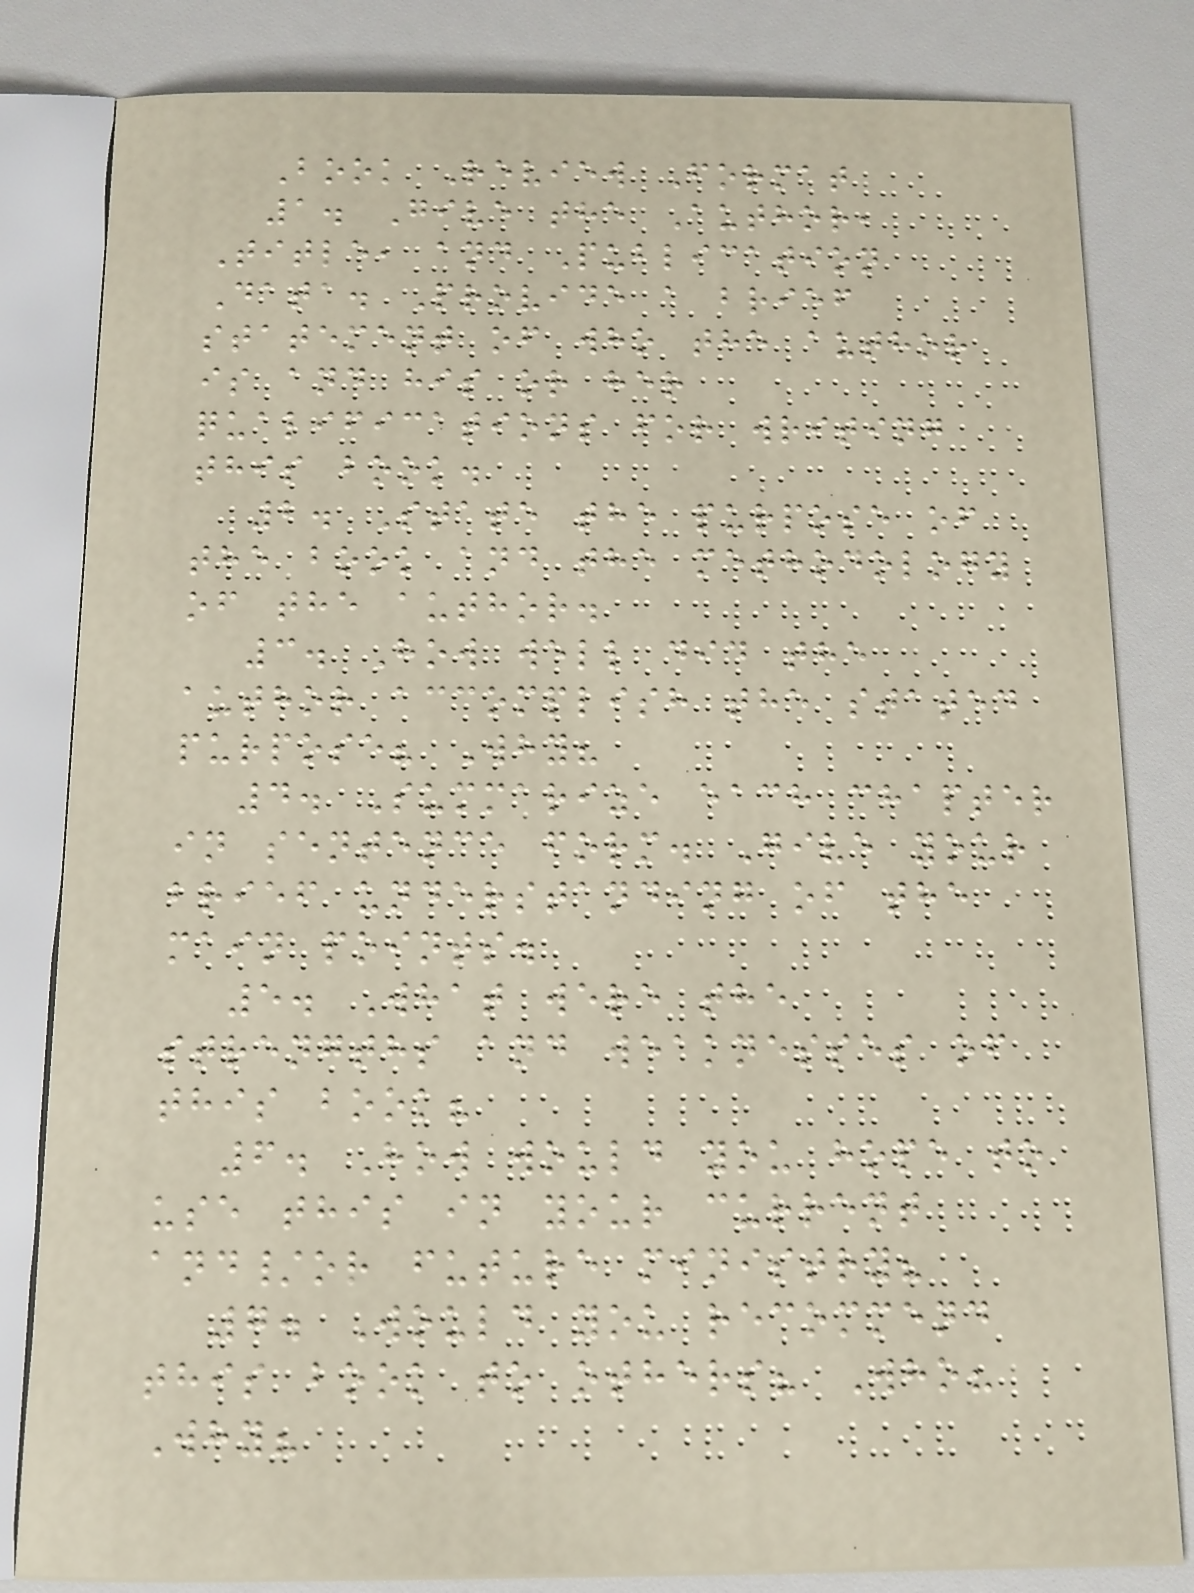Book Review Format
1. Give the Author,
Title, and Publication
Data. Provide a brief
statement of who the author
is and his or her
qualifications for writing
this book.
2. State the purpose of
the book and the methodology
of the author.
3. How well did the
author accomplish the stated
purpose? Why?
4. Summarize each chapter
in sentence form. Give your
brief understanding of the
main points.
5. What were the
strengths and weaknesses of
this book?
6. How would you hope to
use this in your current
and/or future ministry?
7. Would you recommend
this book to others? Who?
Why?
